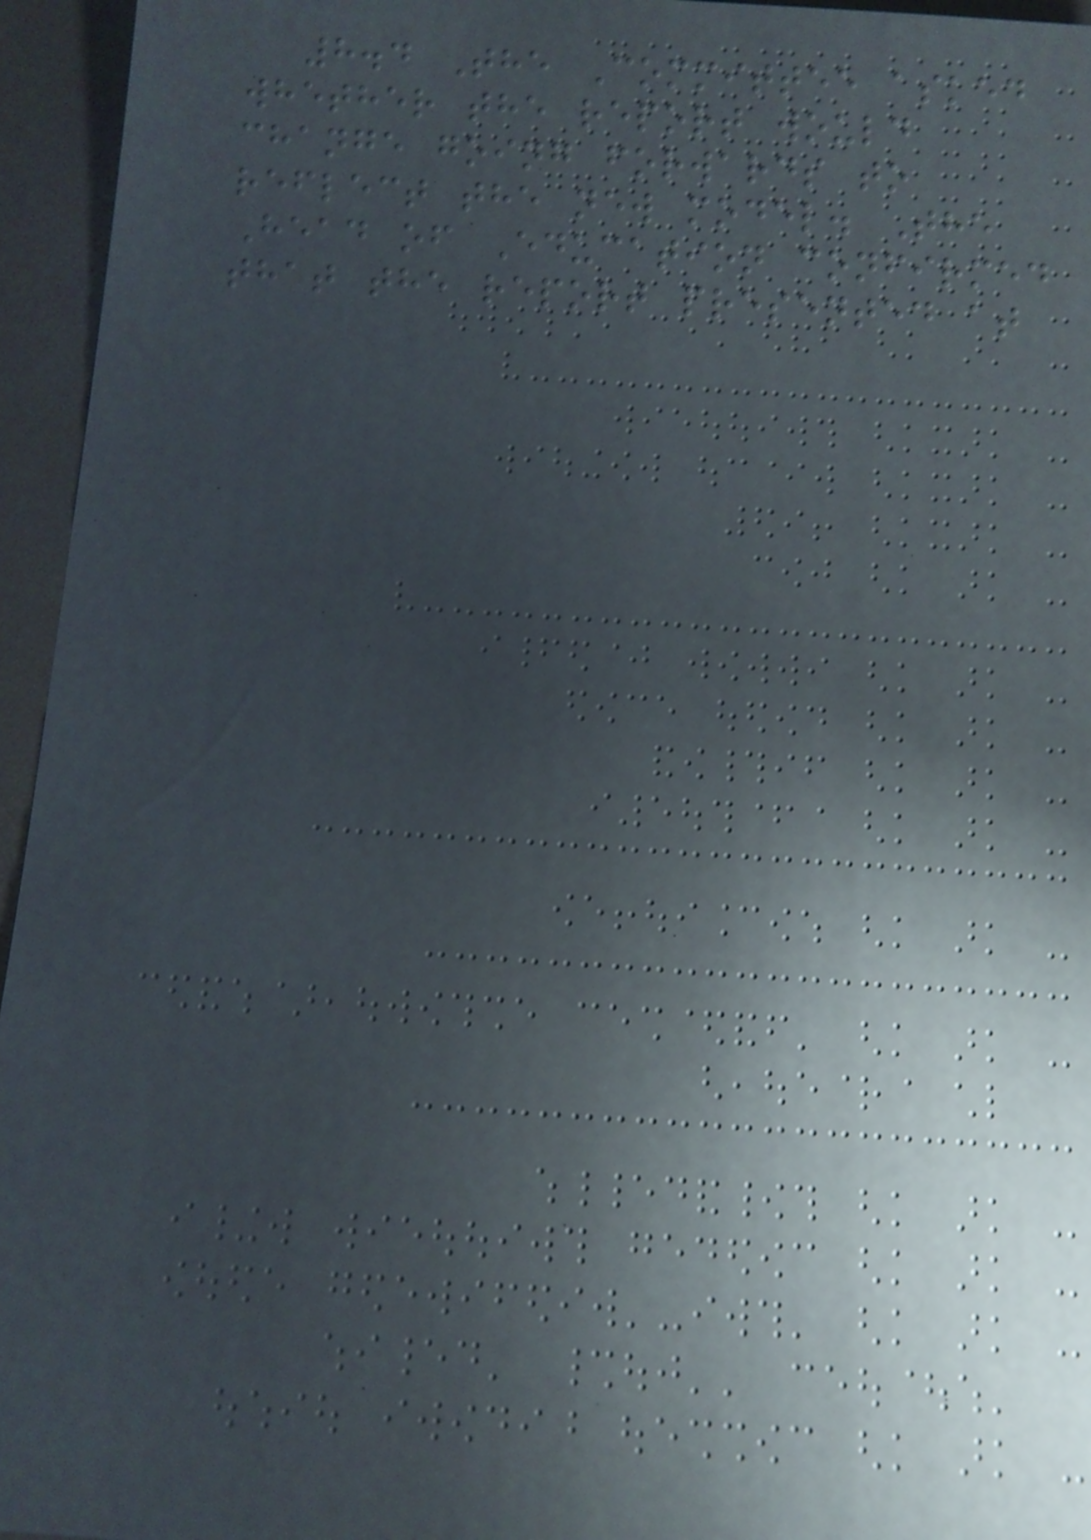8.4 The Committee asked
whether the report would
change going forwards to
reflect the new model. The
Head of Education confirmed
that the report presented at
